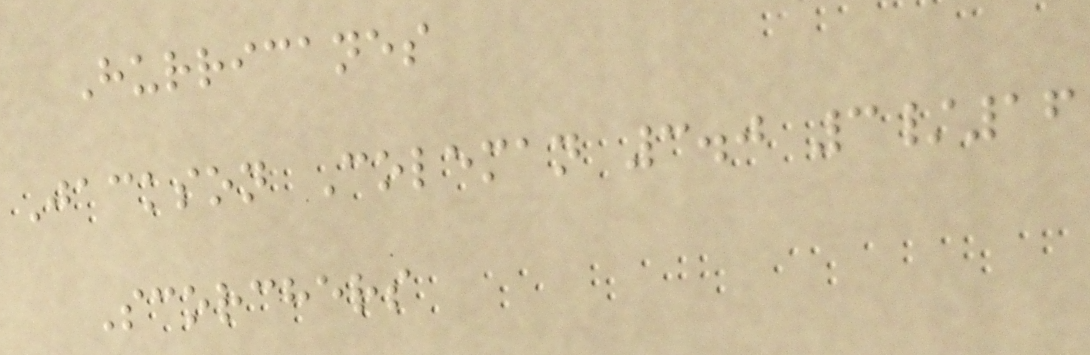Hurricanes
Jackson Coleman 3.0 3/16
Scorchers
